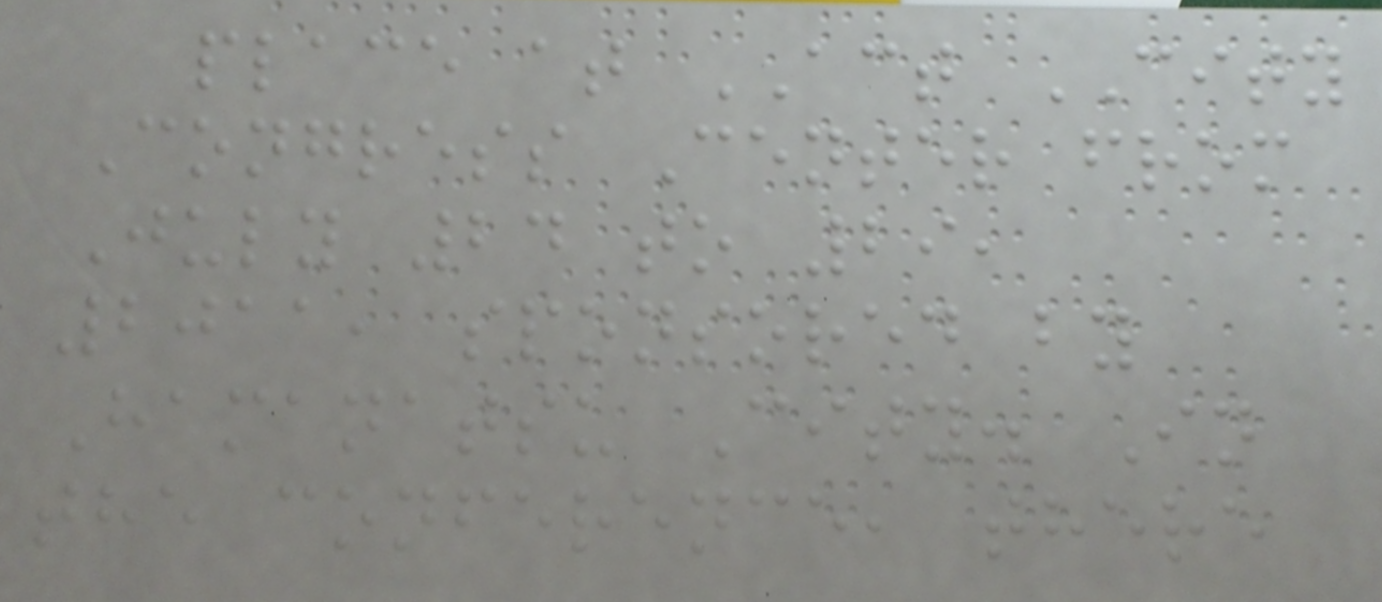place at ACT CITY
Congress Center from
July 24 to 29,
2011, sponsored by
Hamanatsu City. In
the conference, there
